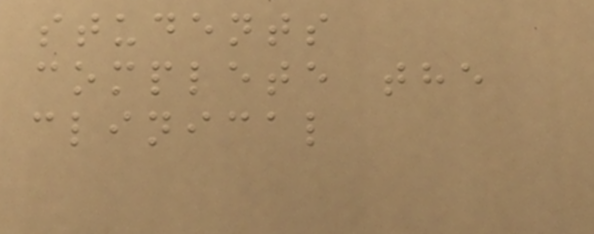students
complete the
clinical
